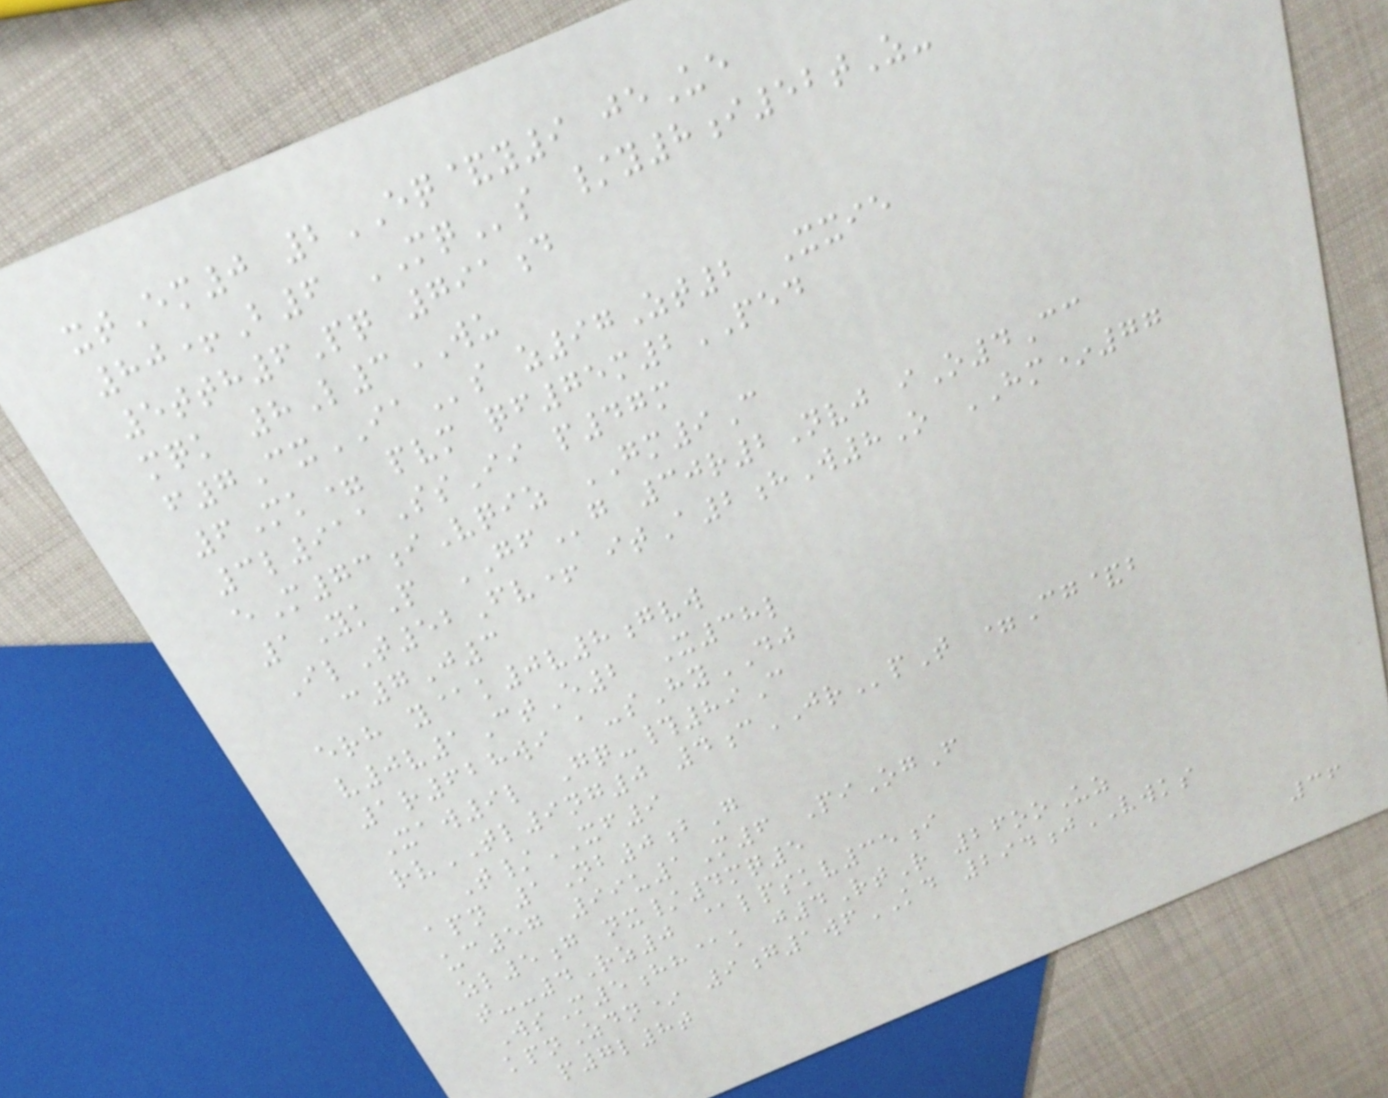xtEm0 2EQ&y9 jeUe
80+B6 MQs /y8i52tZ-
5tth6Pq 791d
mqk 8L3WU
f7CxIAs z97Zt2 Xxie
6Mk= pvm qf75m2PED
3l911SsIi p47m
eM73iVqiz GM9C
1YkP GFg 30r2Nvj iO4Cc
IlT52Fv+ itA2hW8O HM*77
c7J3
erh y@k0v8gvw
v0v1CtE2 X38l
1r628wi a-sHyDJ
Xaw9l Gq-#89C
rvTL9ng0 4cJRpT =Cg&b
T/XF9
apn 1Nb0bG
uc57 99u1M6 PiOgF
zl5g nx/4mq5
t--4Rz0 @lpskv35i
WsM5hh@k j4RtR 26ooUz
kpnZdn* 9g1wfKD 294jVWKS
p7l8t
36
